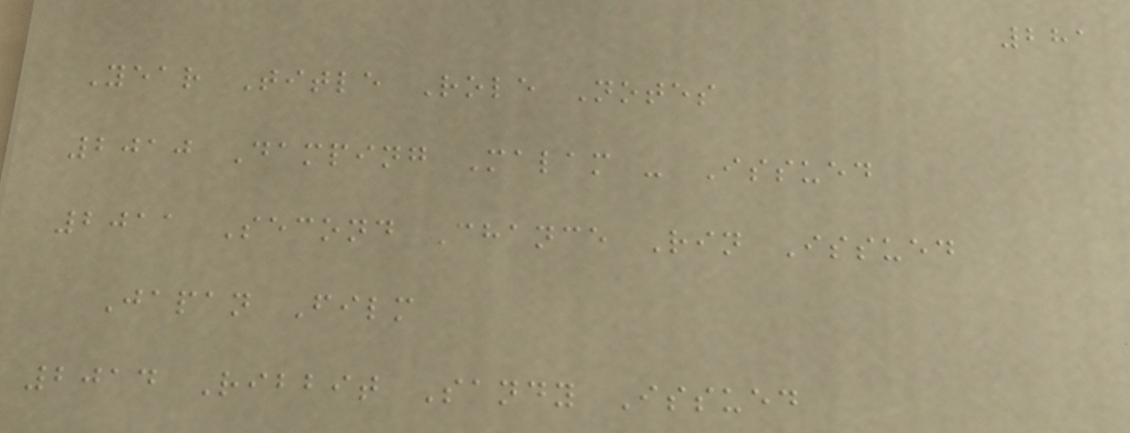281
Year Title Role Notes
2010 Damping Malam - Issued
2011 Second Chance Rin Issued
Japan Film
2014 Ribbit Sandy Issued
